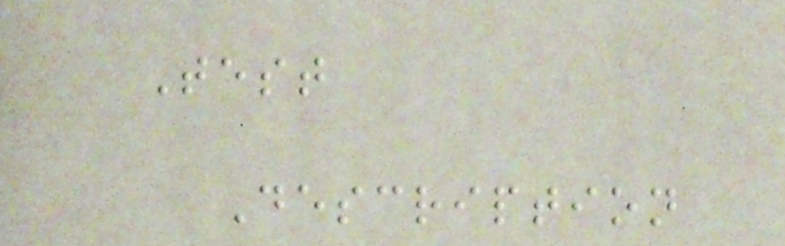Test
Description
